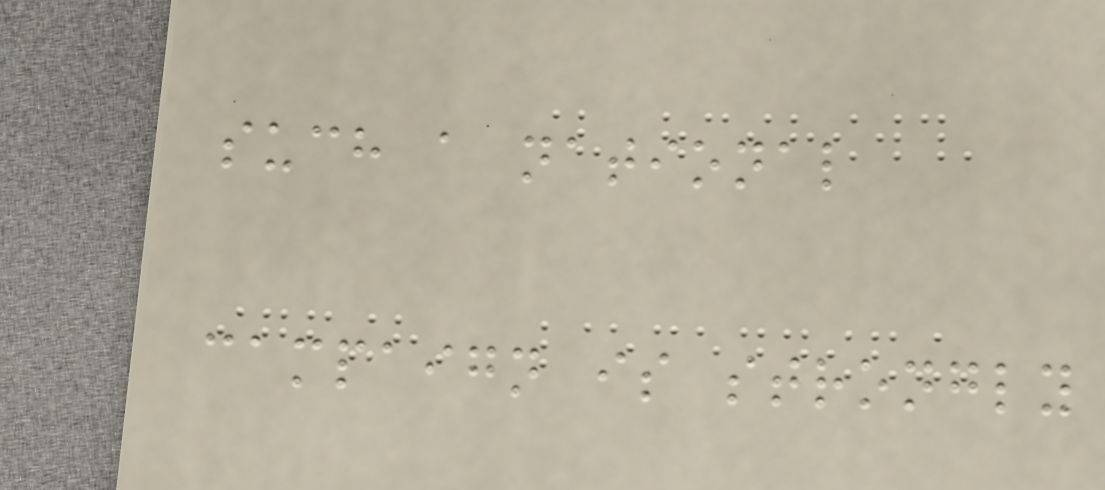such a national
campaign is strongly
